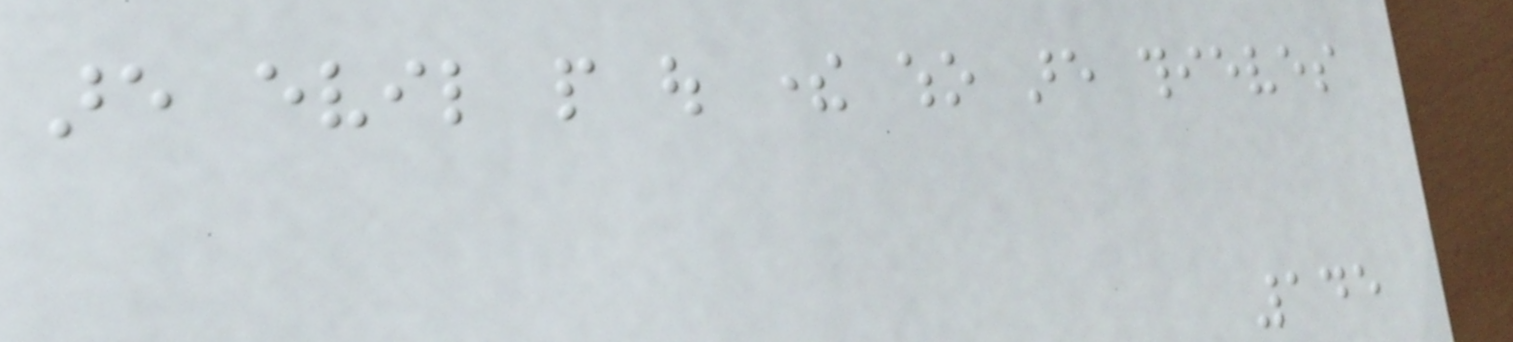are evil people out there who are thieves
145
